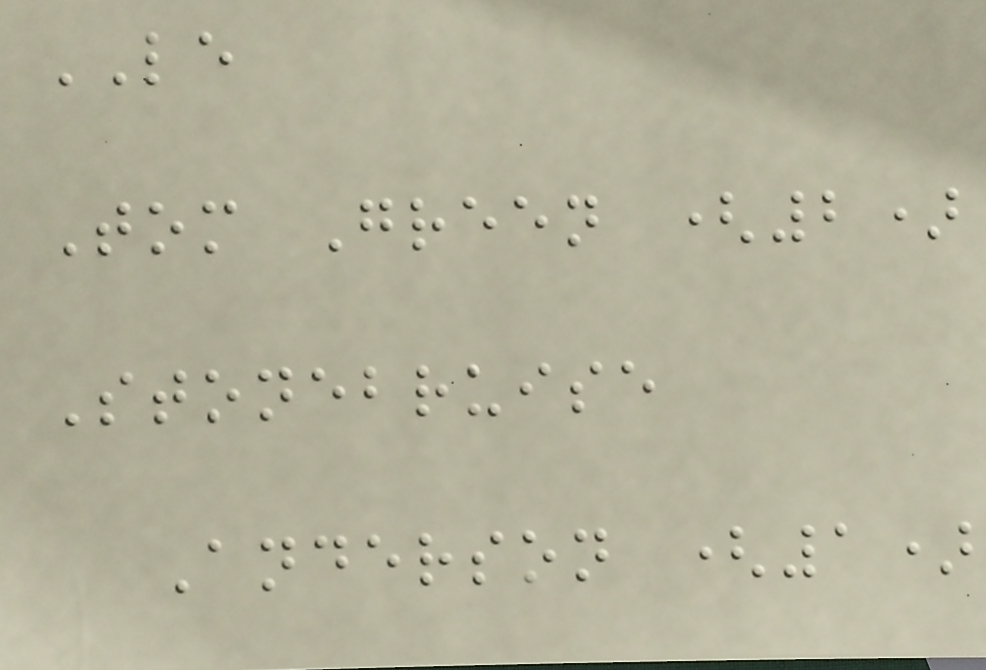LE
Tom Green (2)
Stonebruise
Anderson (1)
